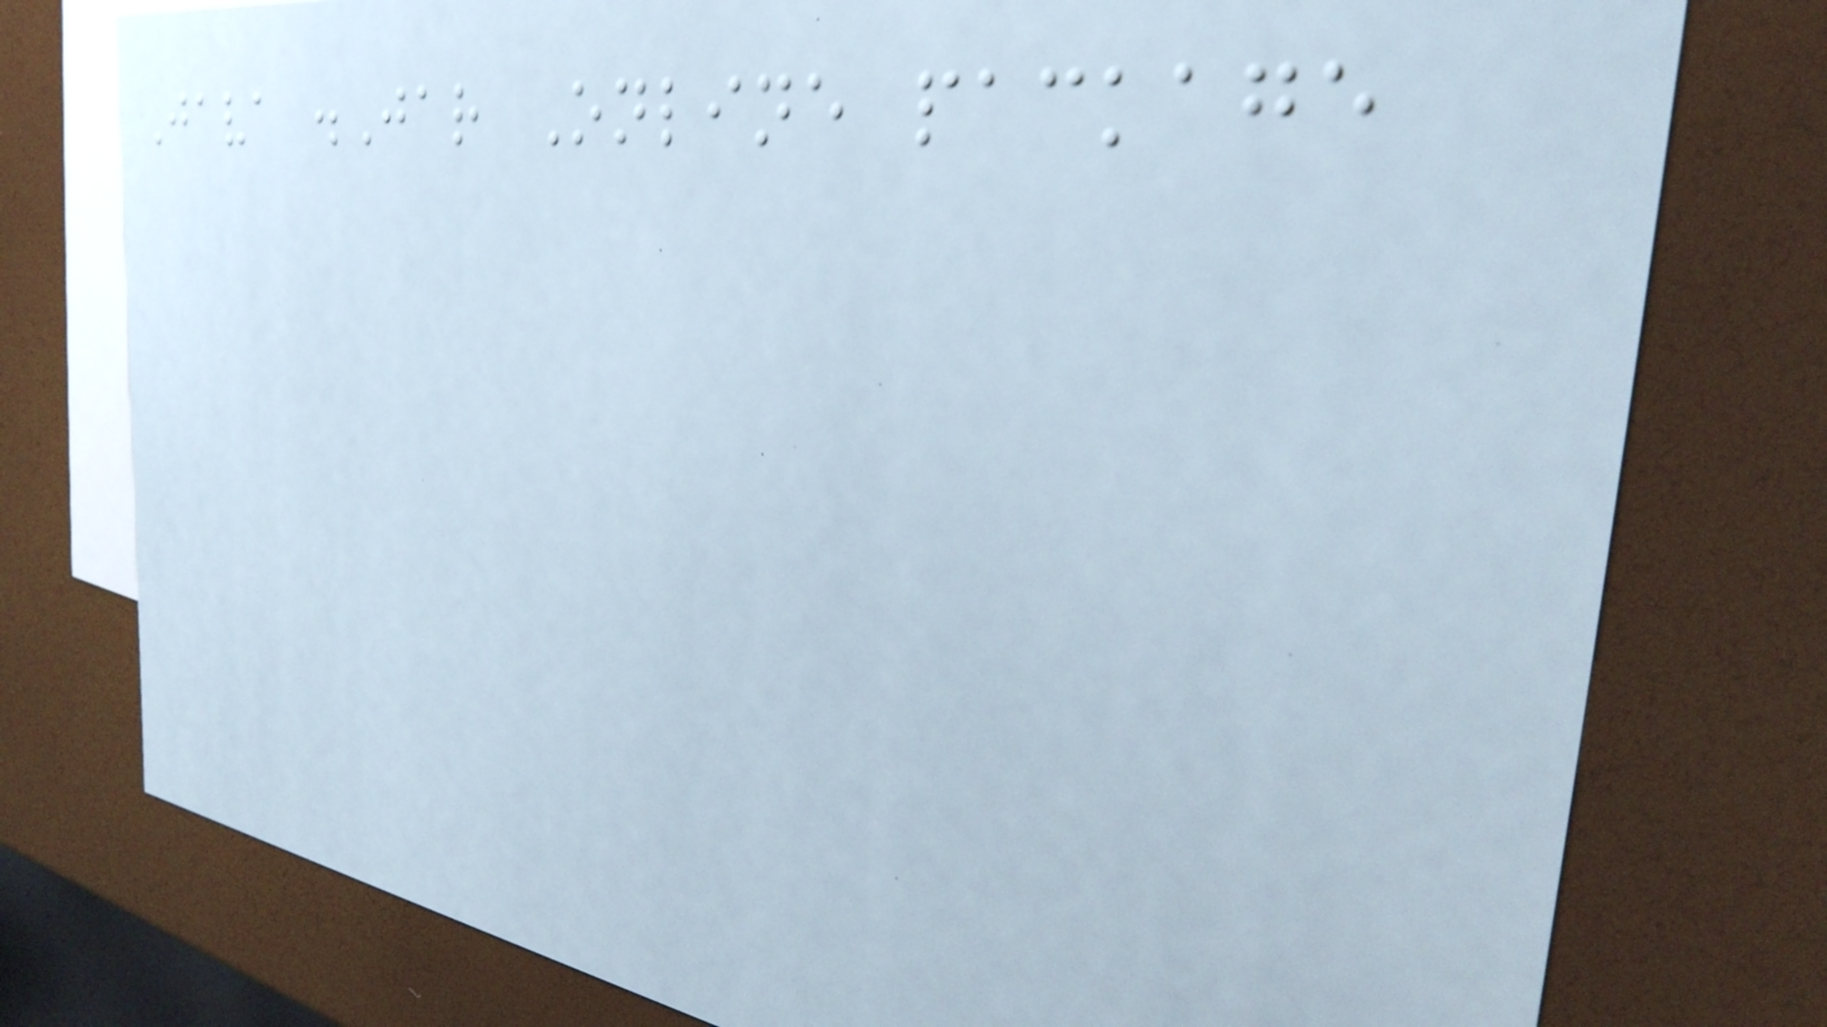Java .Jar Online package
